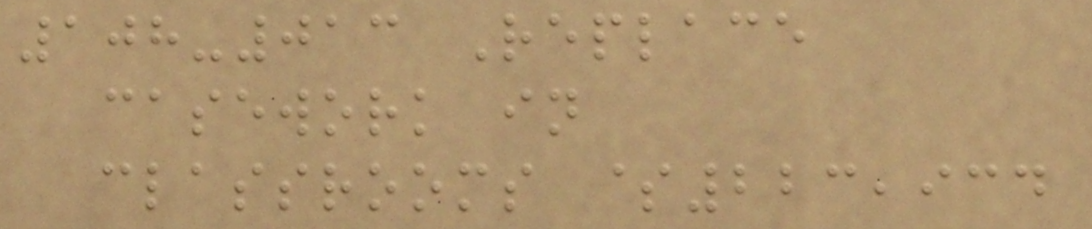108-013 Replace
casework in
classrooms $223,934
